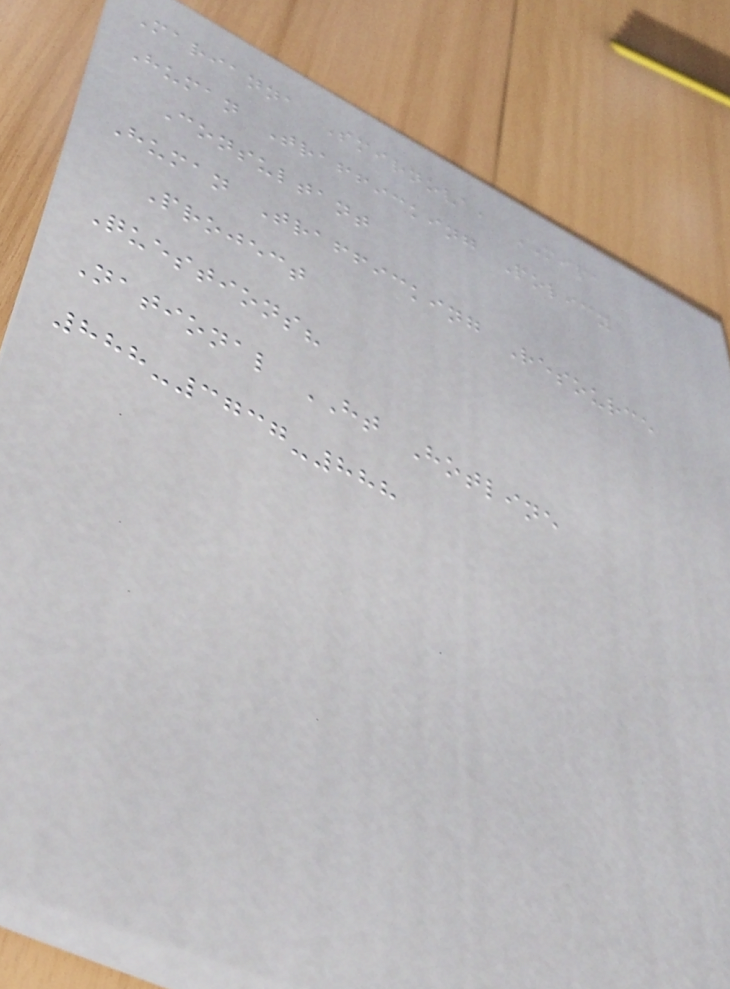Marianna Smirnova, MIPA
Human Trafficking Policy
Consultant
Human Trafficking Resource
Project
Questions?
National HT Hotline
888-3737-888
